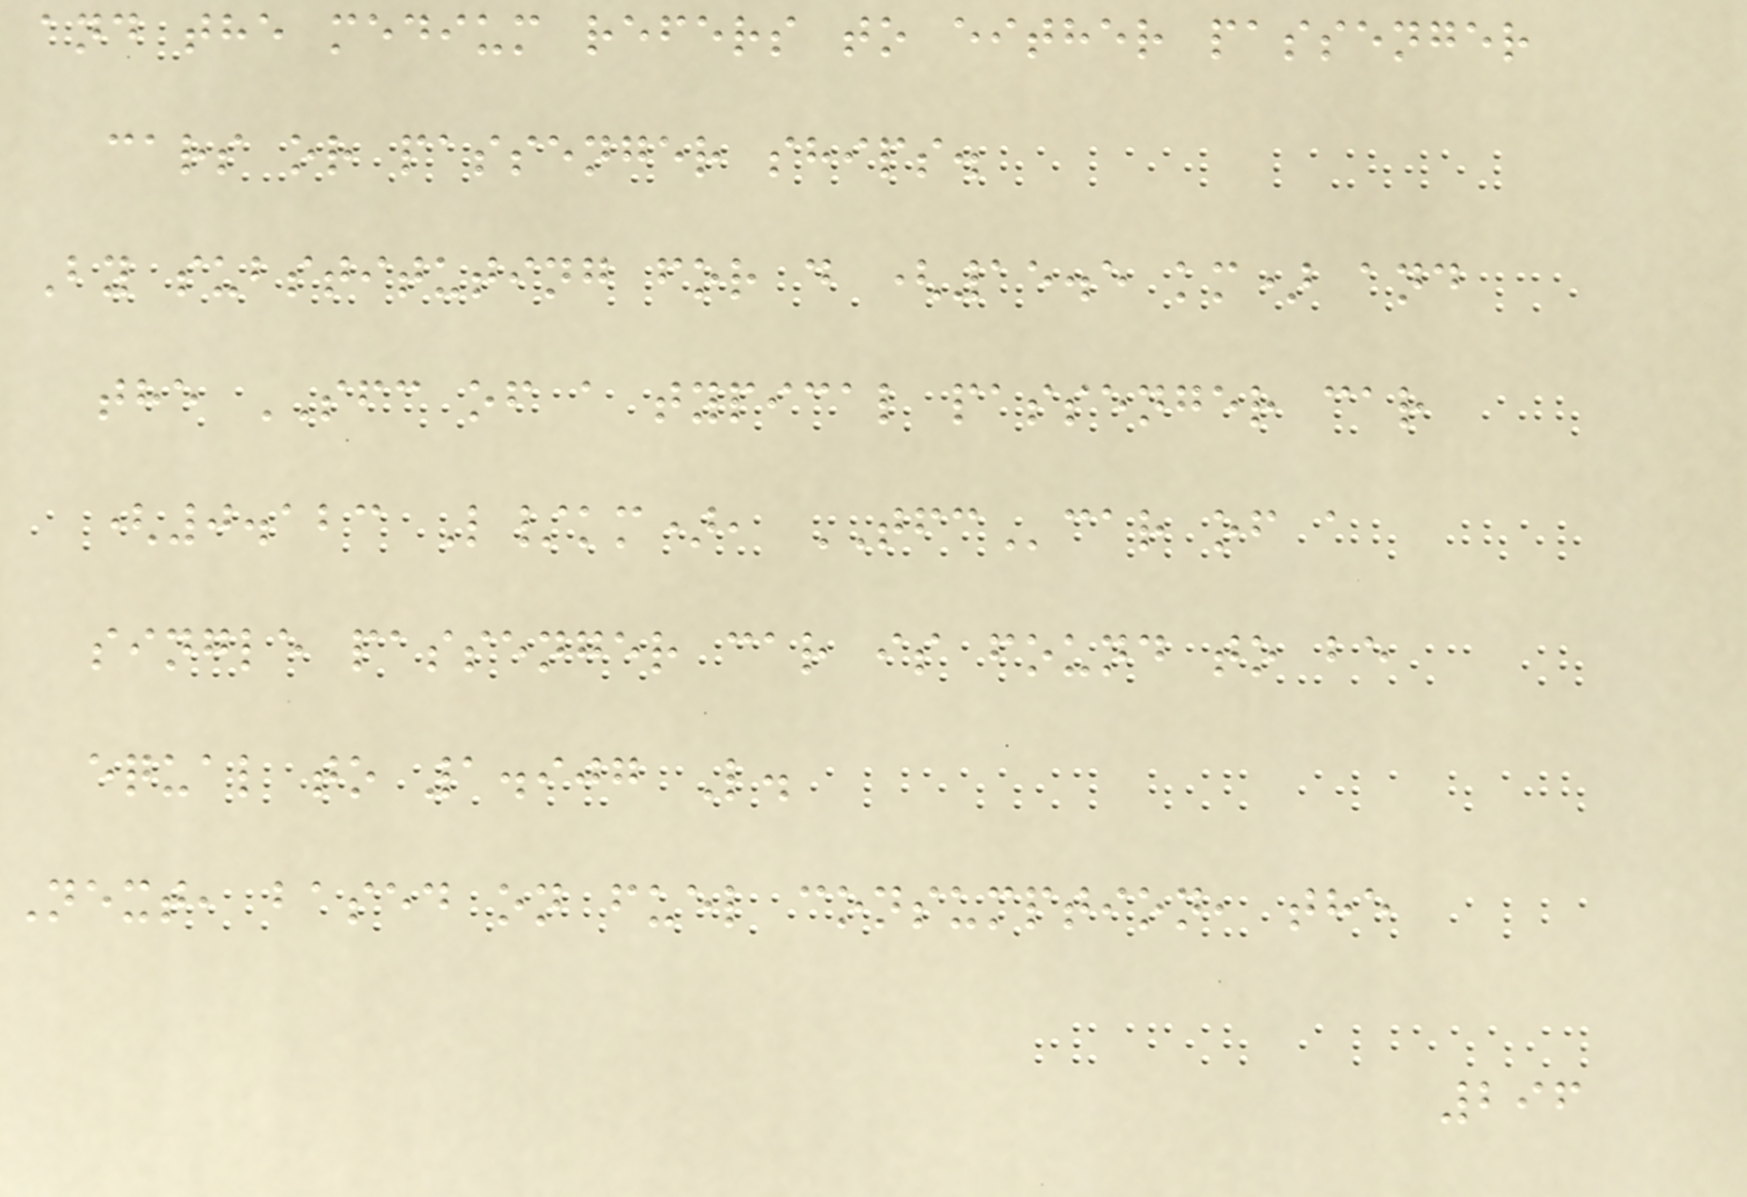and the medium refers to either passenger
cars or passenger ships.
By substituting for d (15.5 km) and
the SFC of a typical passenger car
(0.123 L/km), TFCcar of a
single passenger car is found to be
equal to 1.907 L.
Next, based on fuel consumption, the
296
